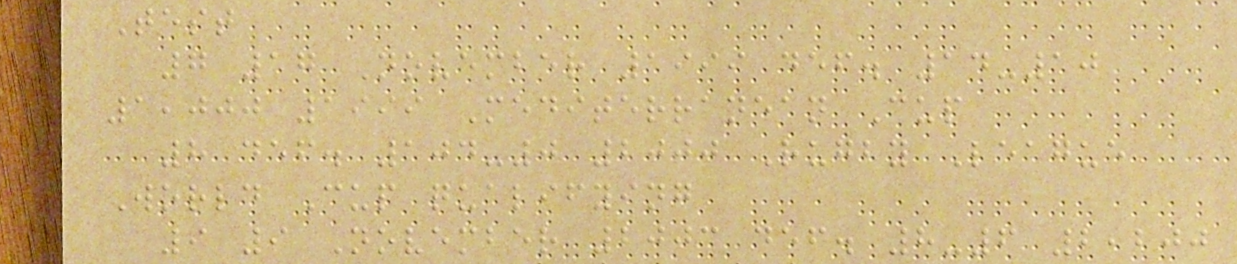Test
7 17 November 1999 def. 14-10
1,000 1999 Mediterranean Cup
8 def. 104-0 2000 Rugby League
World Cup qualifying
9 9 November 2003 def. 8-6 2,200
